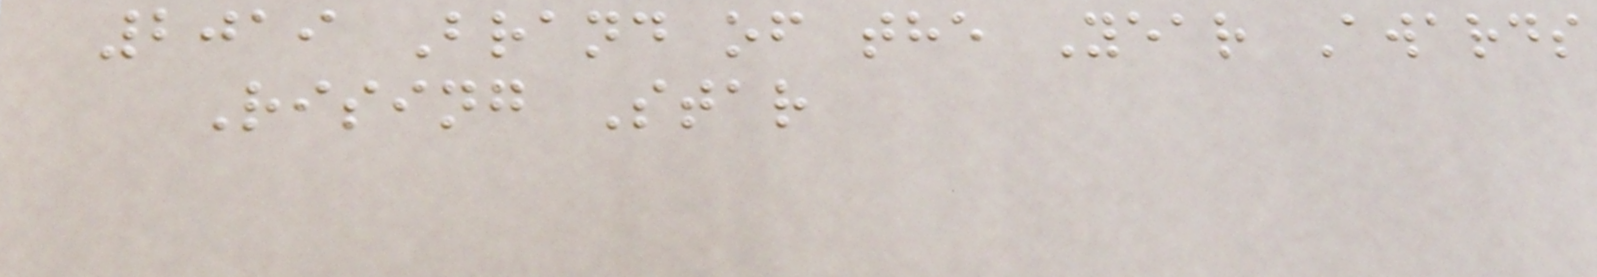2019 Brand of the Year Awards
Rising Star
